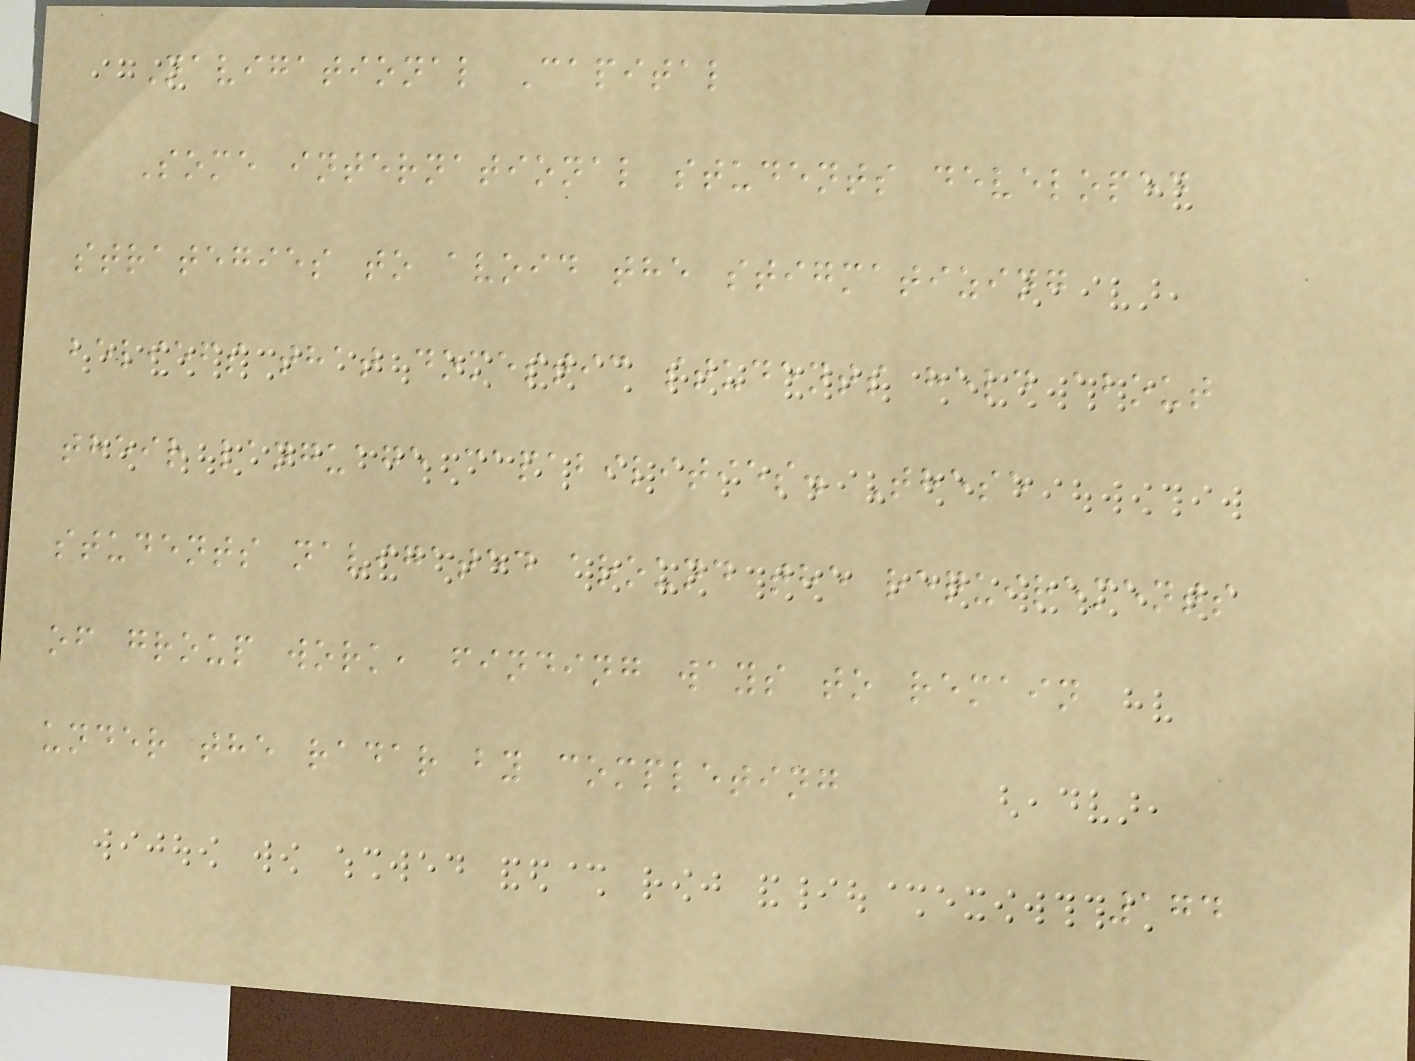Navigational Capital
Some international students developed
strategies to avoid the stigmatizing
beliefs that domestic students held about
their language capabilities. These
students navigated around the requirements
of group work, finding ways to remain
under the radar by completing
174
